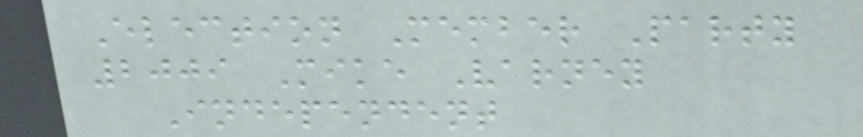Election Member Party
2009 Mike Varney
Independent
